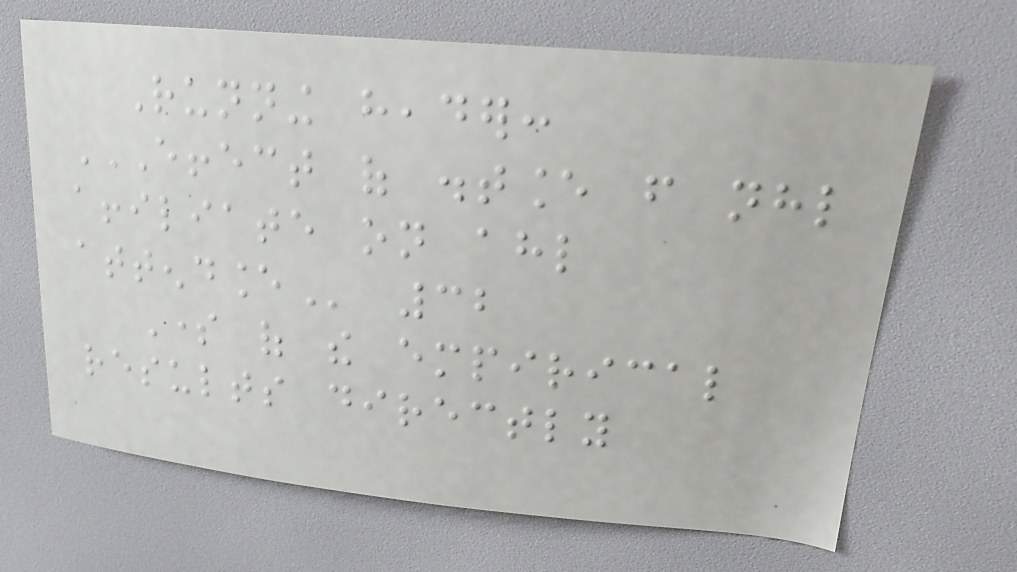Running header:
EFFECT OF DISTANCE FROM NHL
AFFILIATE ON AHL
ATTENDANCE 32
Some of the empirical
results directly
